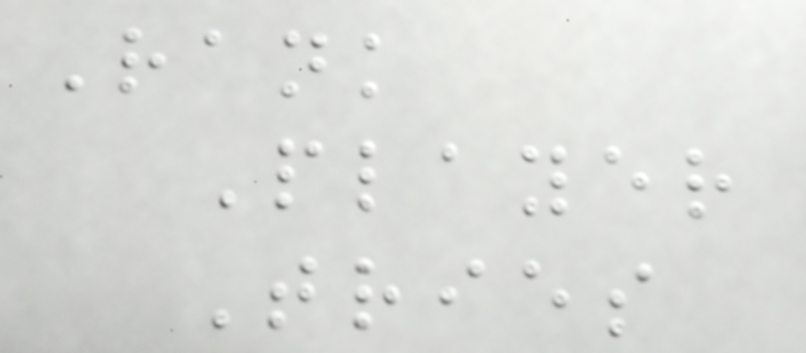Rank
Player
Tries
